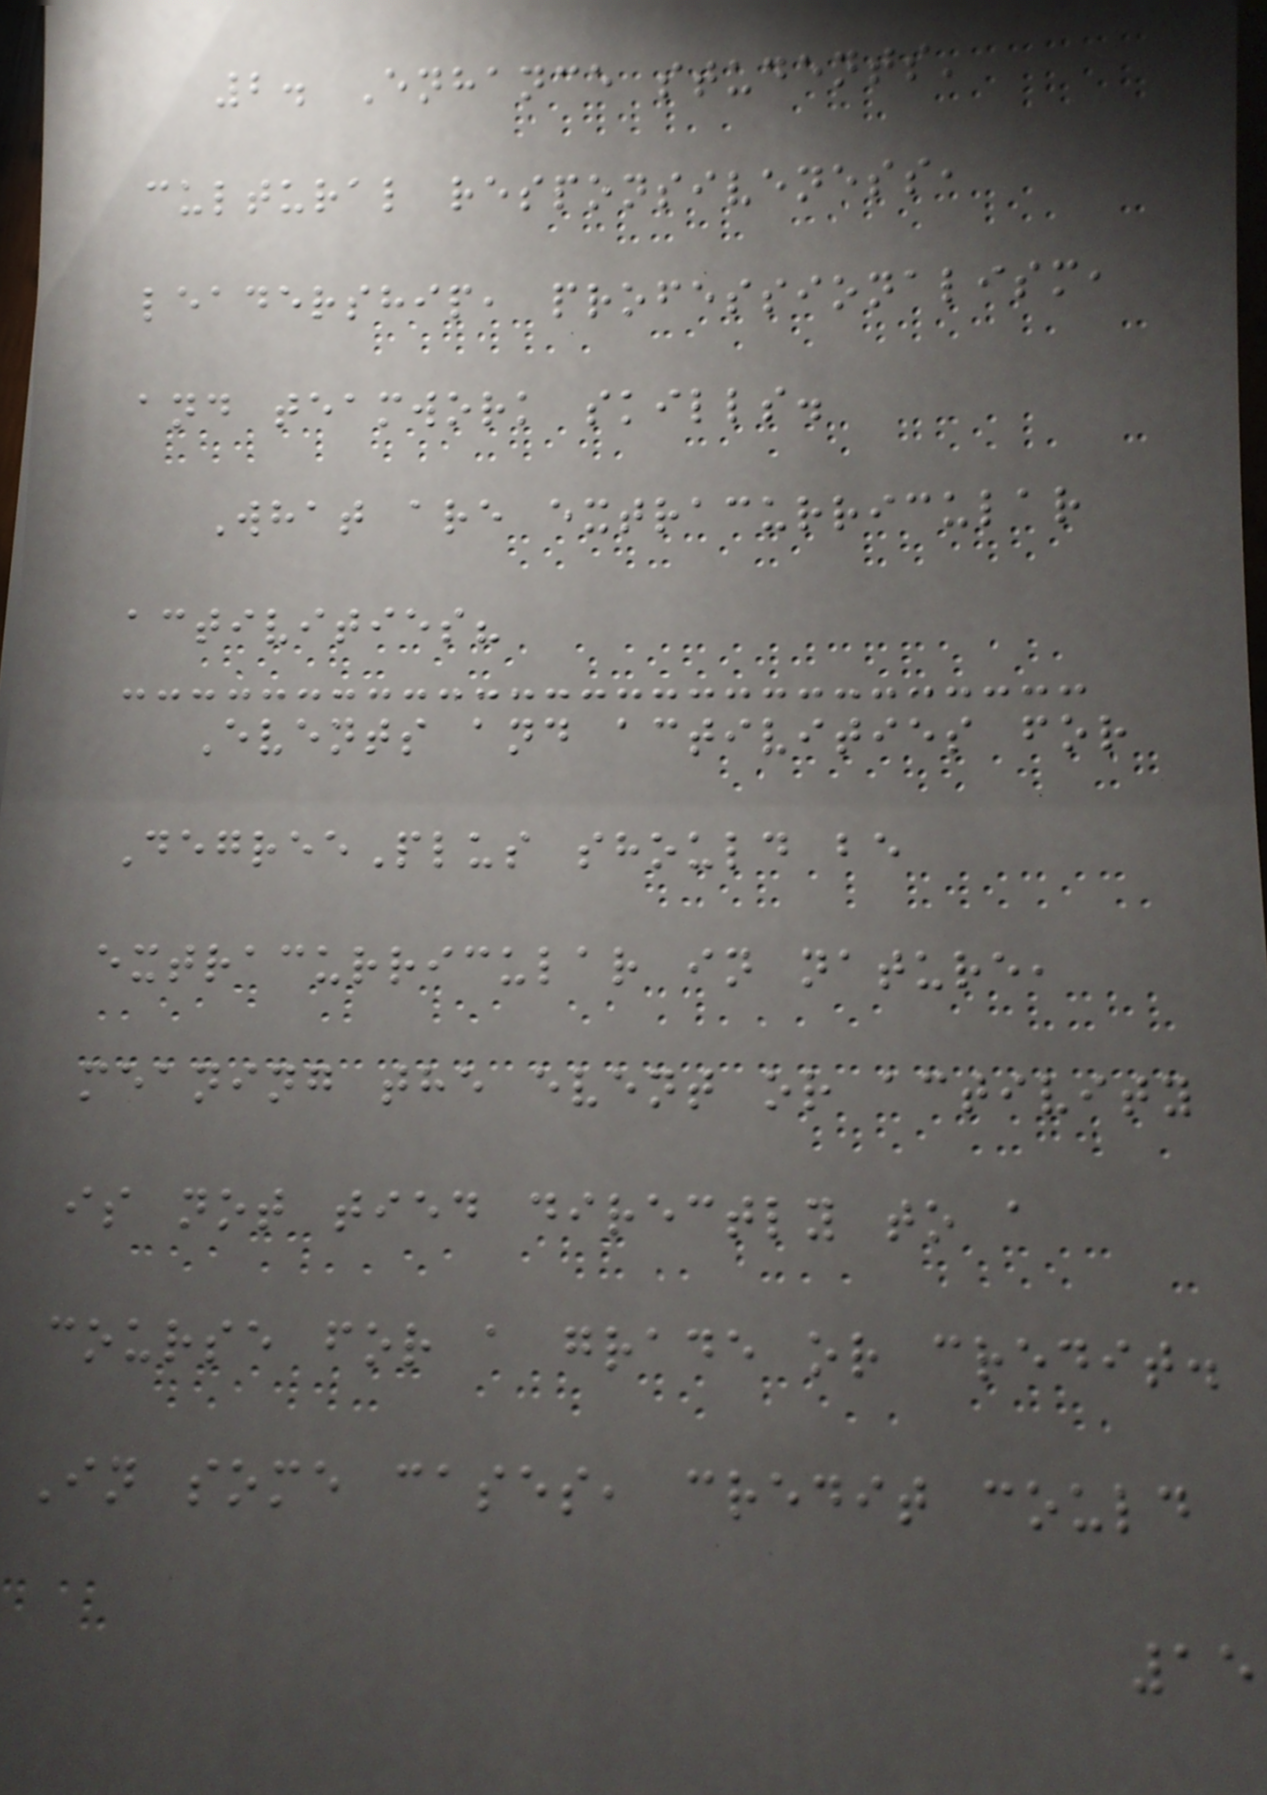2. Enhance students'
cultural responsiveness,
leadership, professionalism,
and teamwork skills.
What are extracurricular
activities?
Events and activities for
DegreePlus should be
extracurricular in nature,
meaning the event or activity
is not tied directly to a
course for a grade or credit.
In some cases, credit could
15
